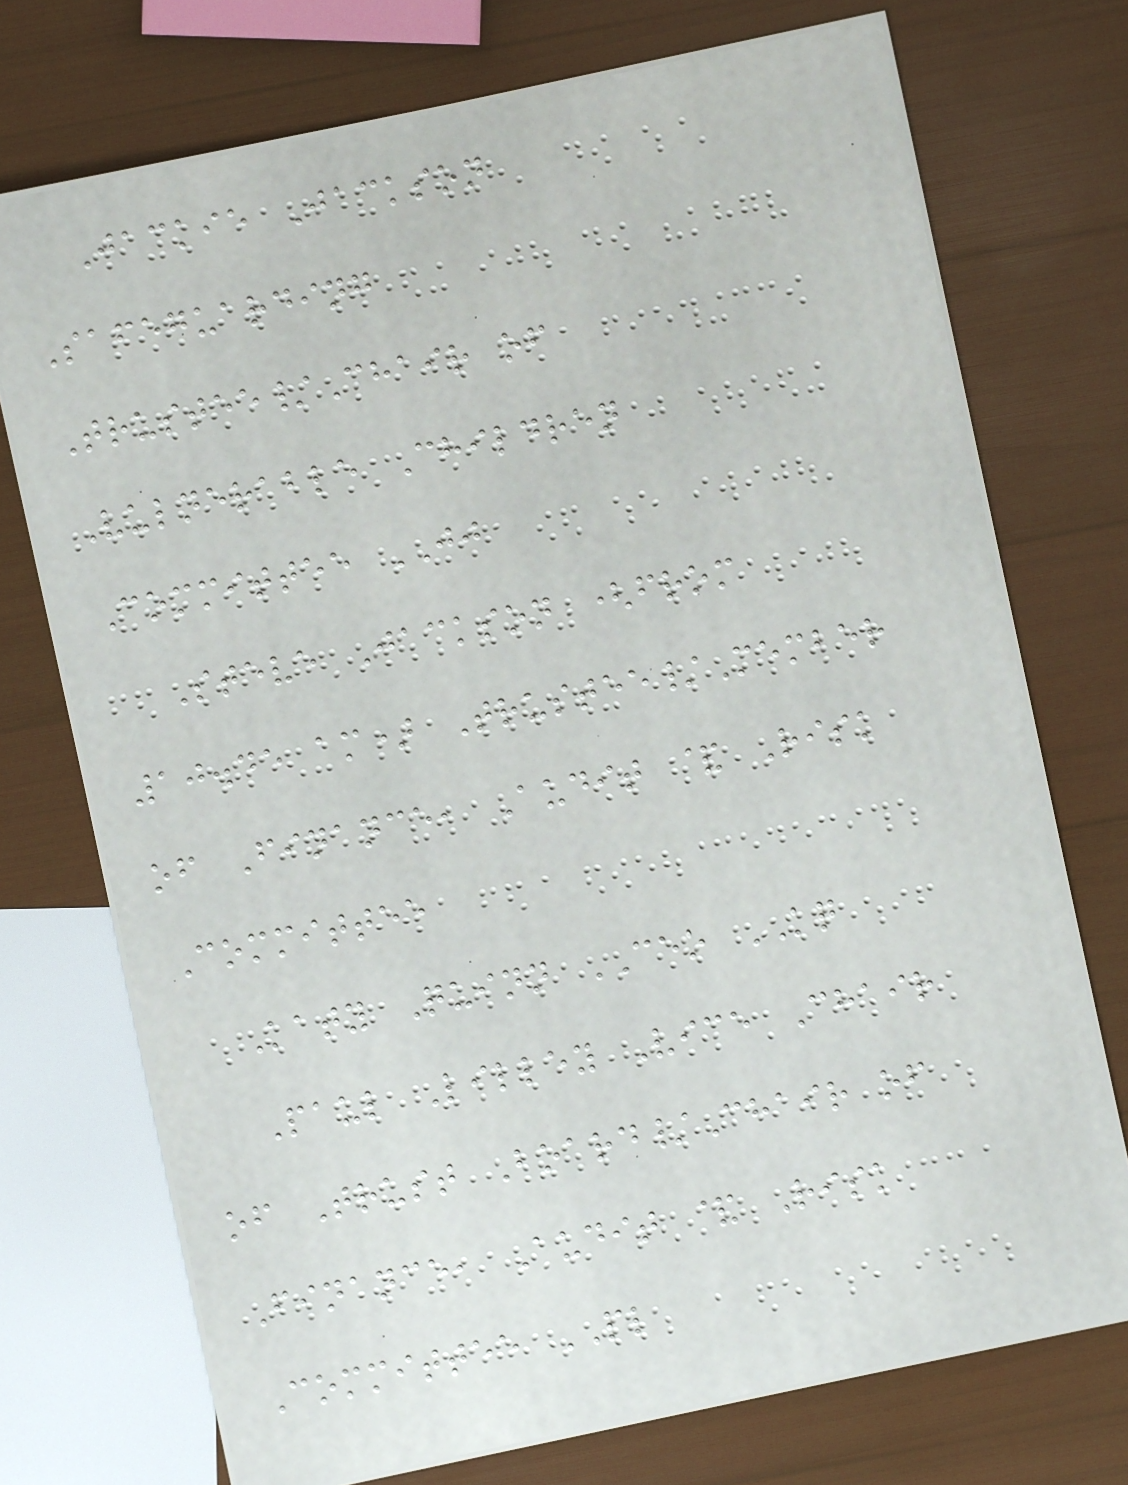Jackie Jackson
Safeguarding
Trustee/Chair of
Vulnerable Children
Committee JJ
Steve Jackson (from
10.45 am) Trustee/Member
of Finance, Audit & Risk
Committee
Katy Quinn CEO KQ
Paul Lilley Vice Chair
of Trust Board/Chair of
Finance, Audit & Risk
Committee PL
